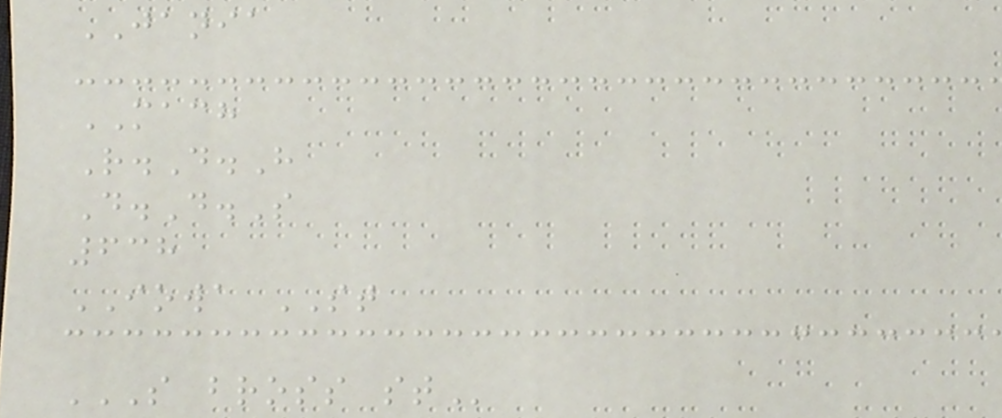JANIA
MACH
R.D.H
D.D.S
638
IOWA ST
S BROSS ST
